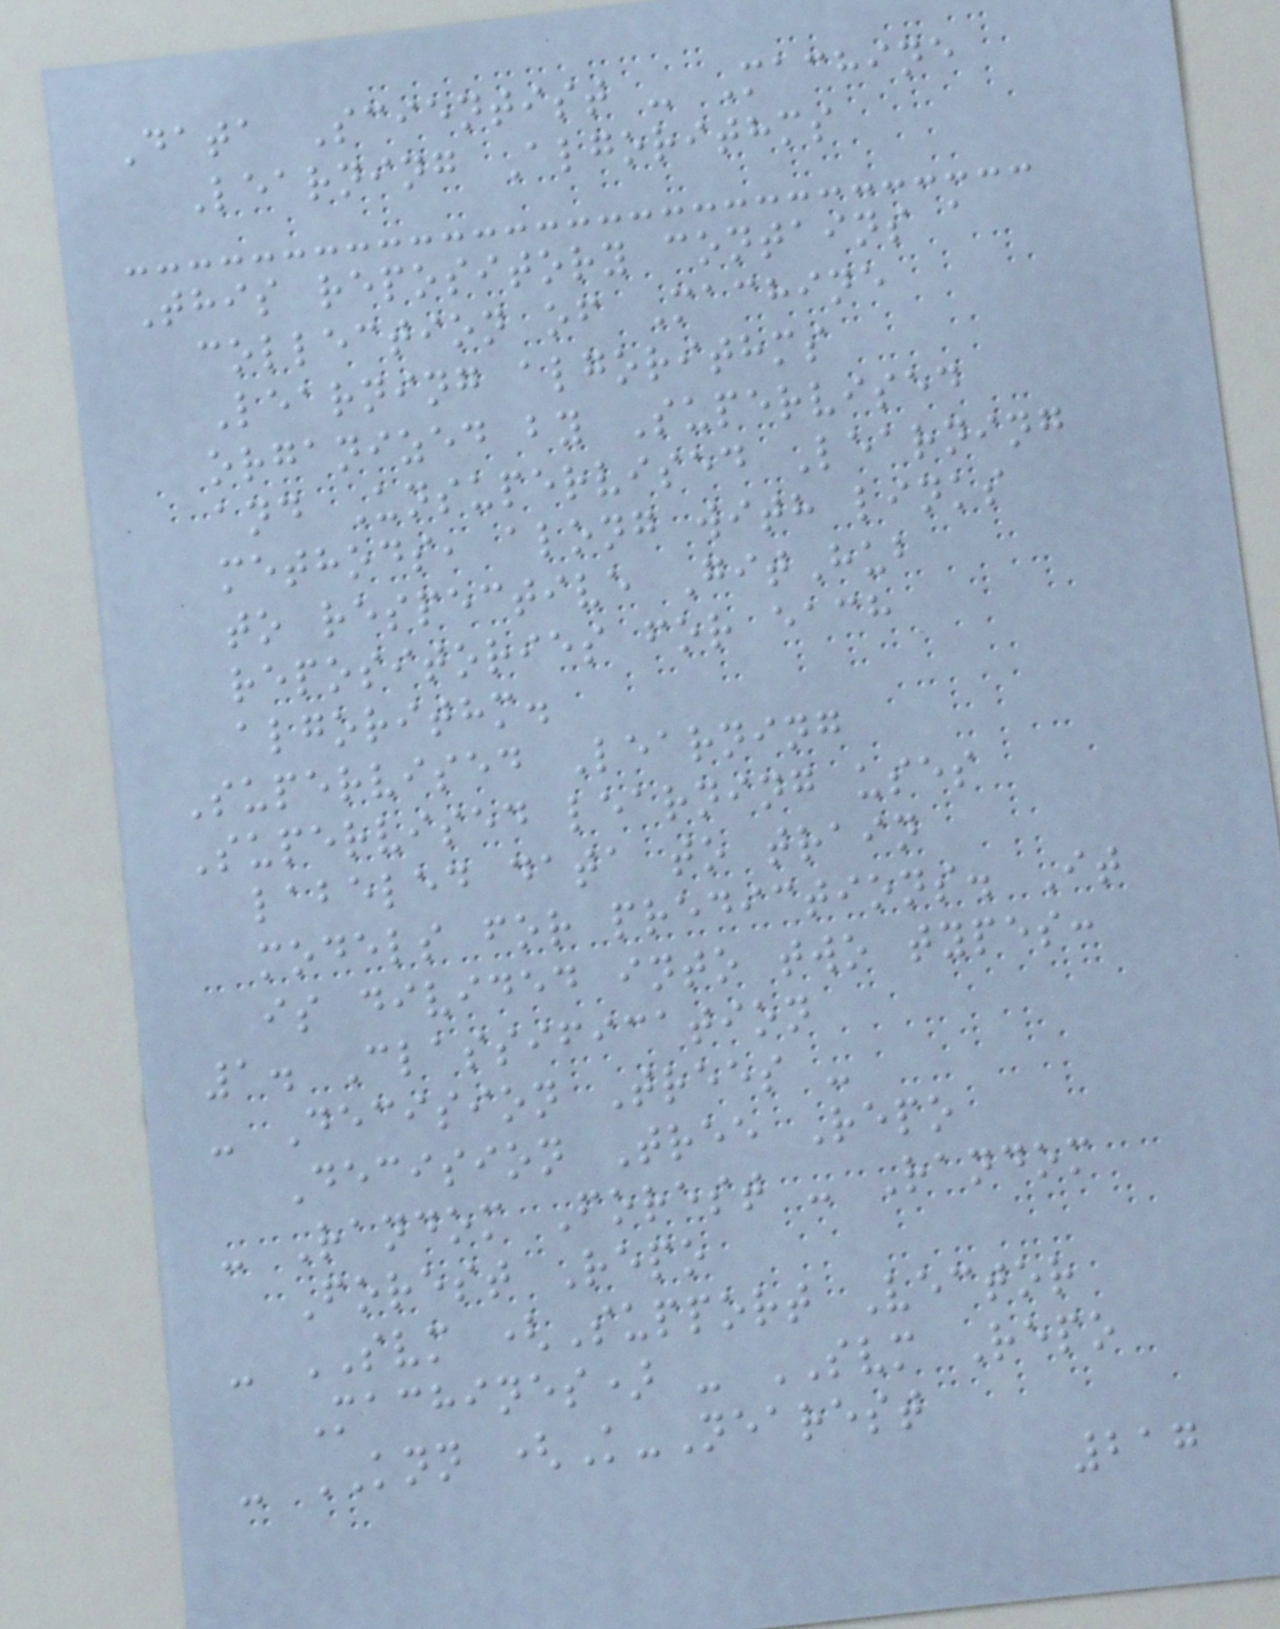Data Scientist - Machine
Learning Algorithms
This repository contains a
collection of Machine
Learning algorithms
organized by Supervised
and Unsupervised Learning
methods, along with links
to respective GitHub
repositories for each
algorithm.
Supervised Learning
Supervised learning uses
labeled data to train
models for predictions. It
is divided into two types:
1. Classification
- Decision Trees -
Decision Tree Repo
- Random Forest - Random
Forest Repo
- SVM (Support Vector
Machines) - SVM Repo
- KNN (K-Nearest
217
